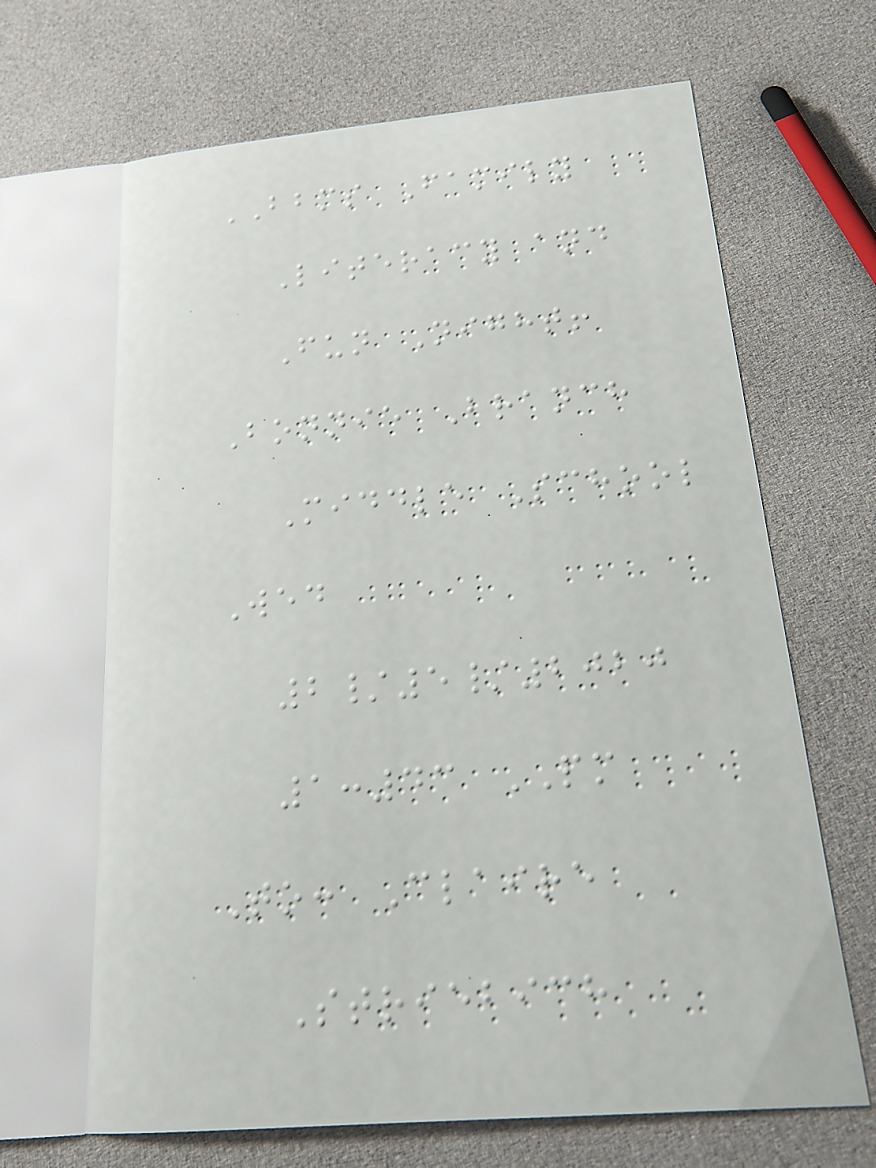BBMS Family
Literacy and
Fun Night!
Bonnie Branch
Middle School
Wed
2/5/2020
1:43 PM
To: Claire
Striebich
